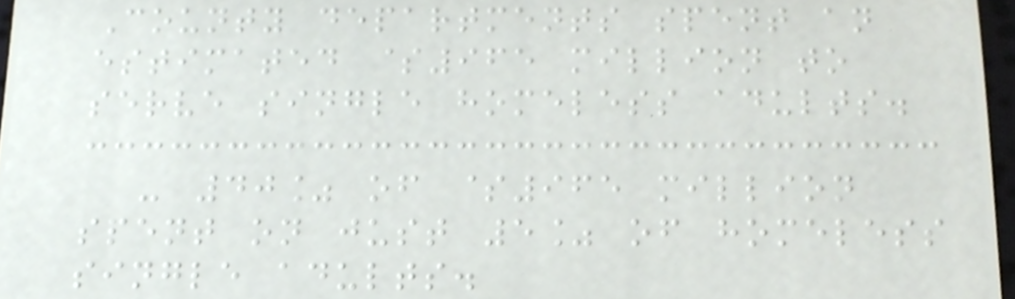County departments spent an
estimated $965 million to
serve single homeless adults.
- 40% of $965 million
spent on just 5% of homeless
single adults.
